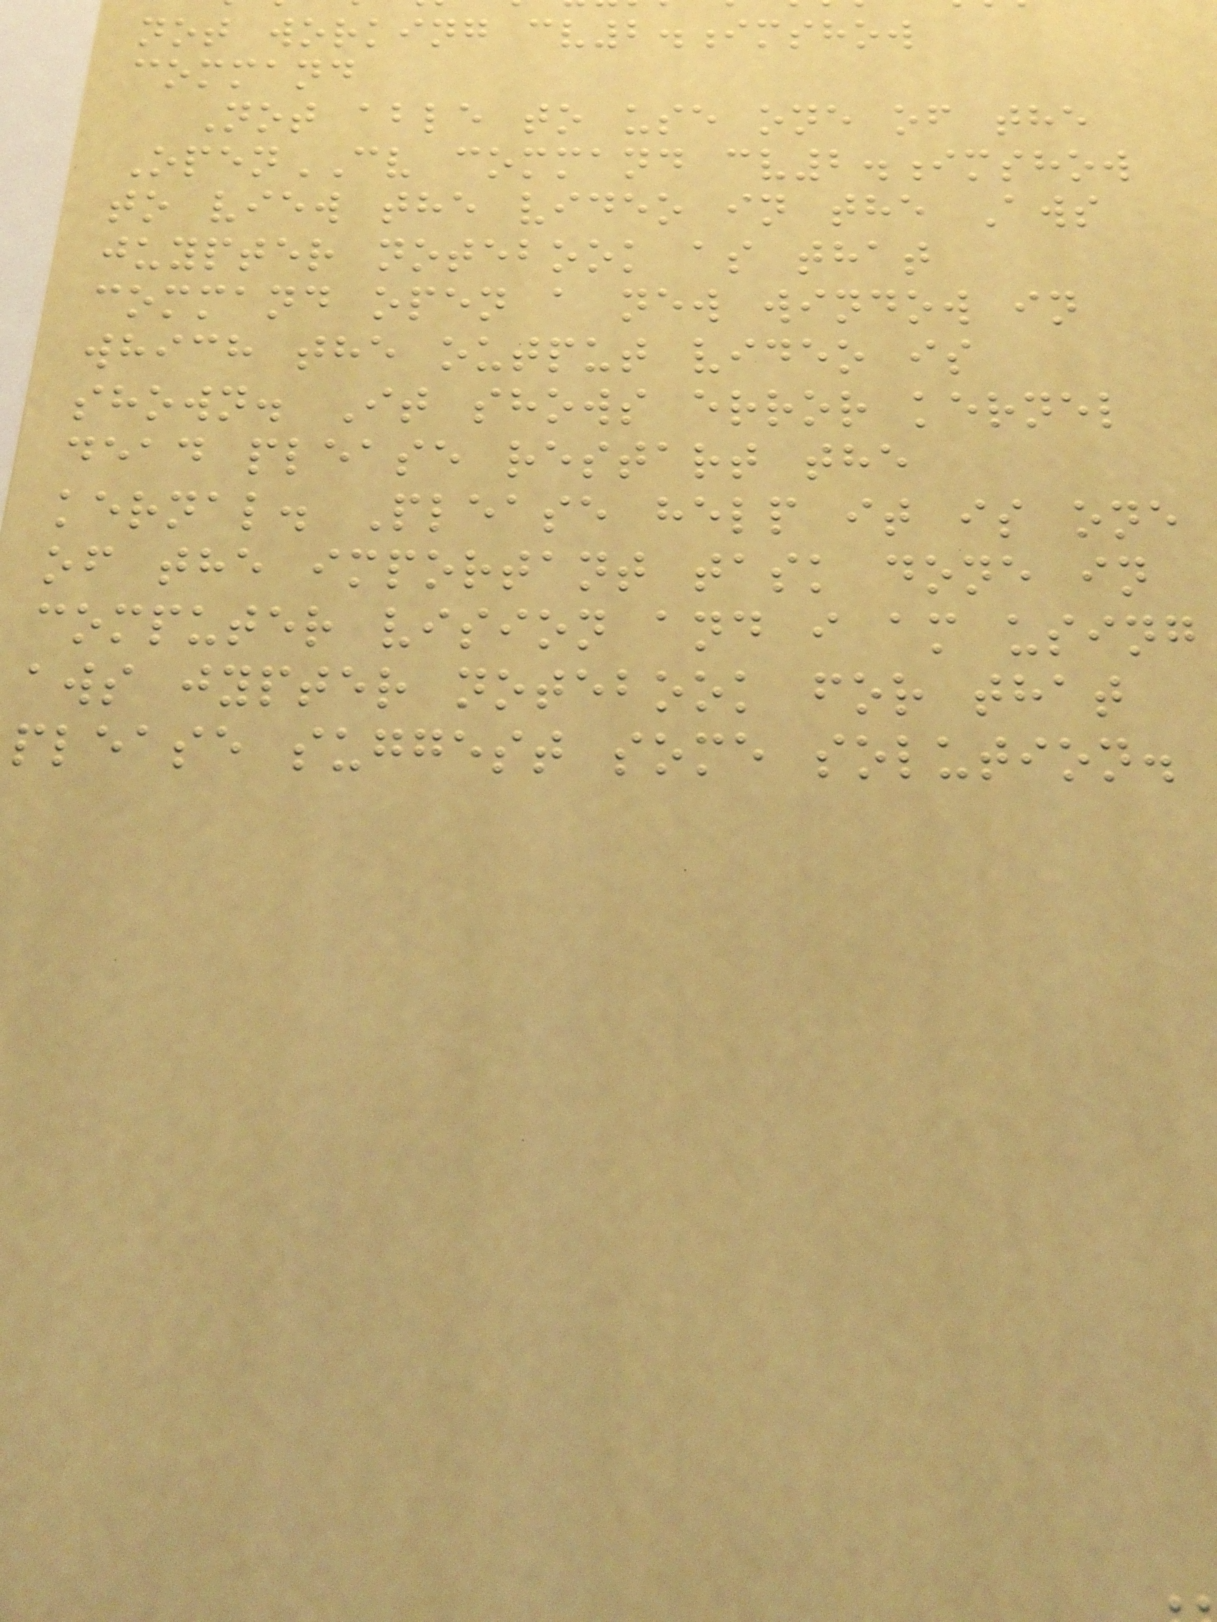not working cv2.imshow
command
Not able to use one of the
OpenCV command cv2.imshow
to view the video in the Aws
juypter notebook as that
command open a new window in
which the output video is
shown. It shows error kernel
dead please restart the
kernal. Please help it is one
of the important task done in
computer vision and i am using
aws jypter notebook for that
please suggest some solution.
